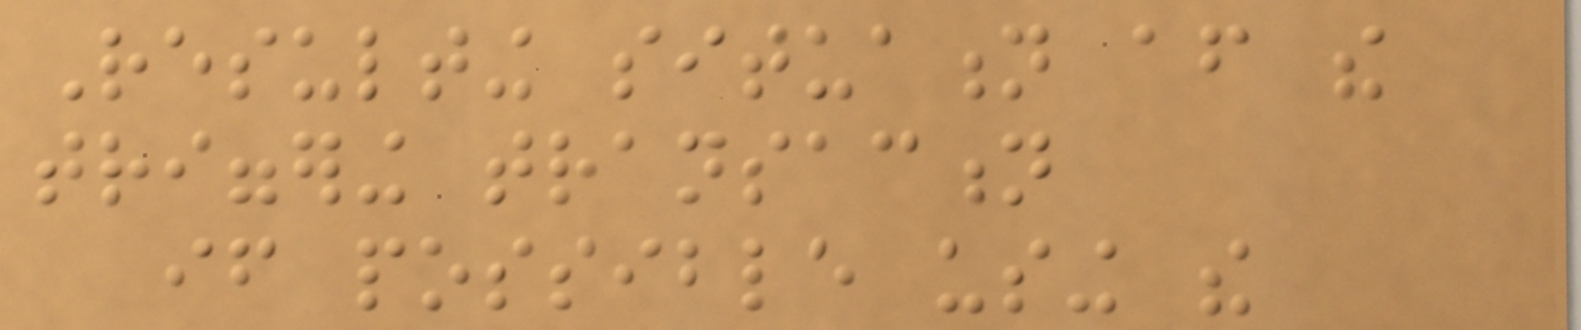Resulting situation after the
triggering transaction
if possible using the
